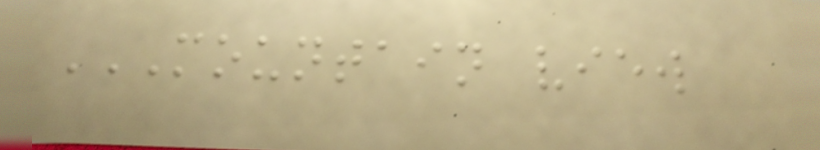MOUNTAIN VIEW
